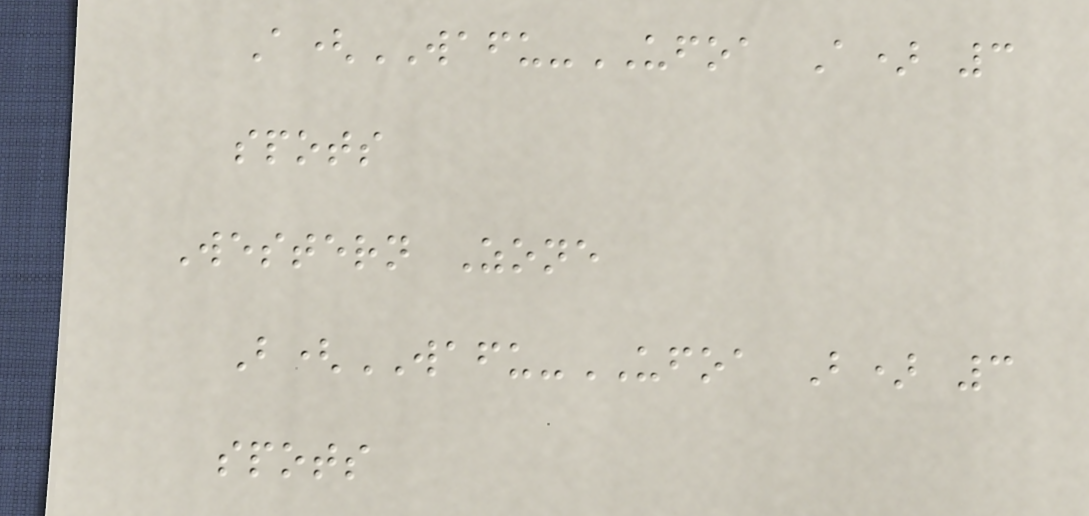A(WAFU-UFOA A) 3
spots
Western Zone
B(WAFU-UFOA B) 3
spots
